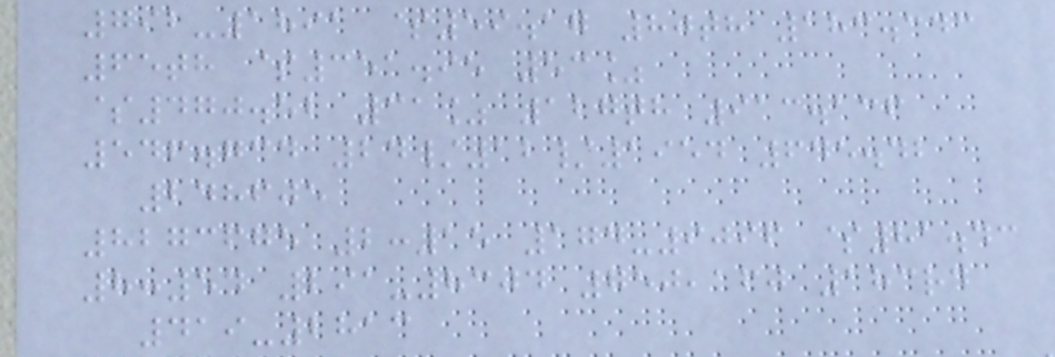792-1891 $59.17 80th 183.343
65th $351.95 53%
$470.52 31% 127th 913.136
546.734 24/12/1954 645.42
248605
8273675 2:15 174-9096 $81.43
8:54 291-8304 750,160 183rd
419-2813
